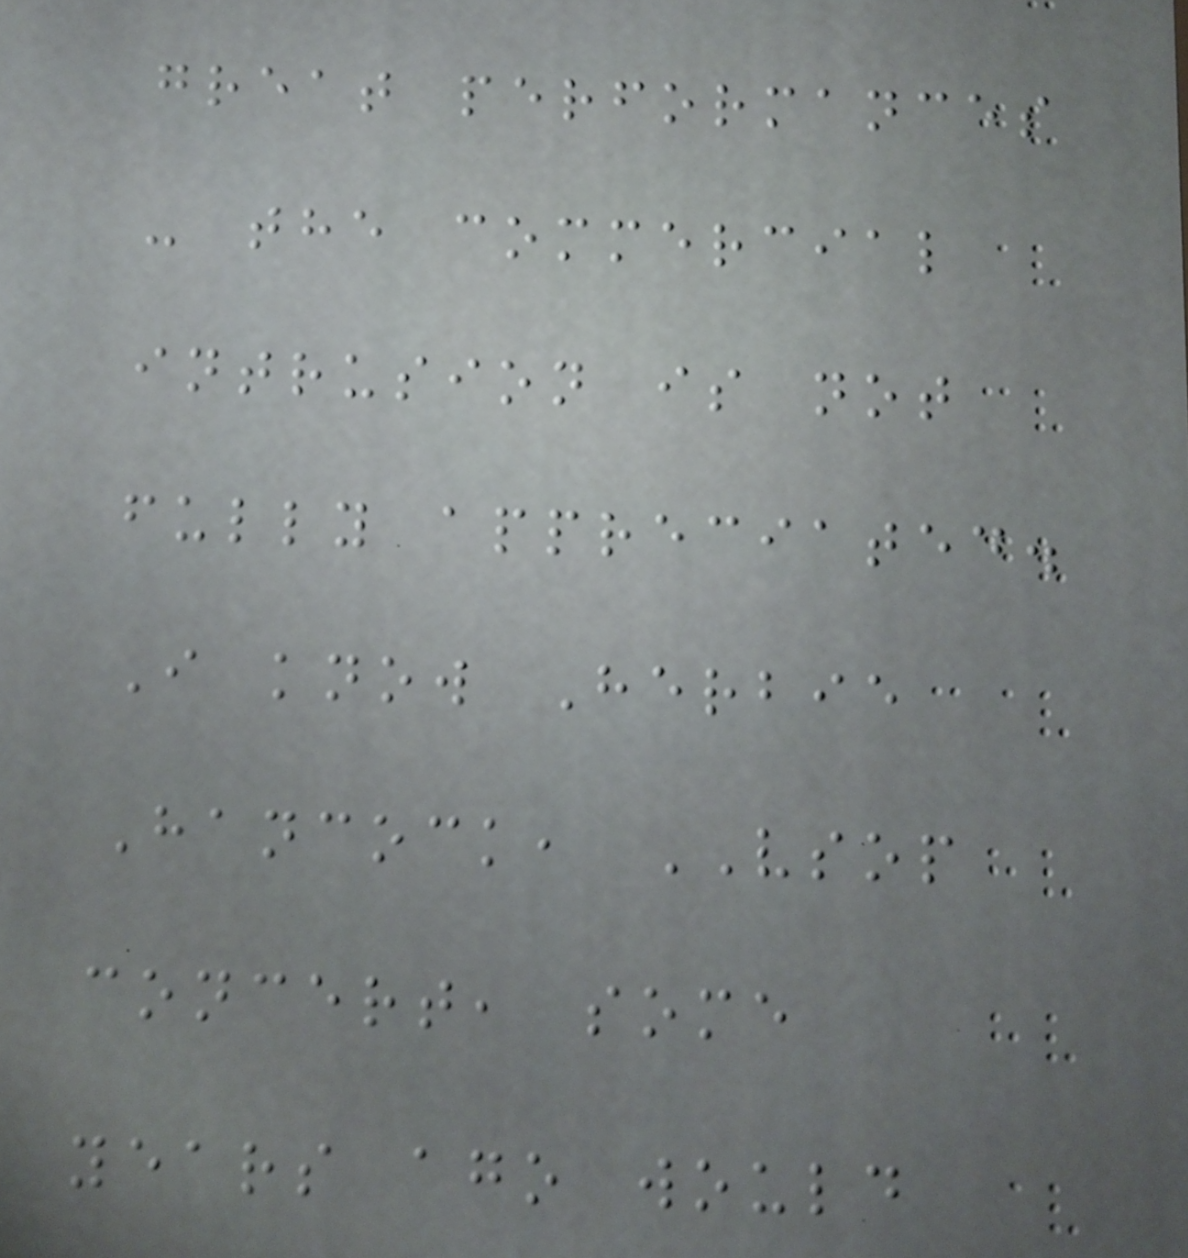great performances
- the commercial
intrusion is not
fully appreciated.
I know Herbie
Hancock, VSOP
concert, some
years ago would
